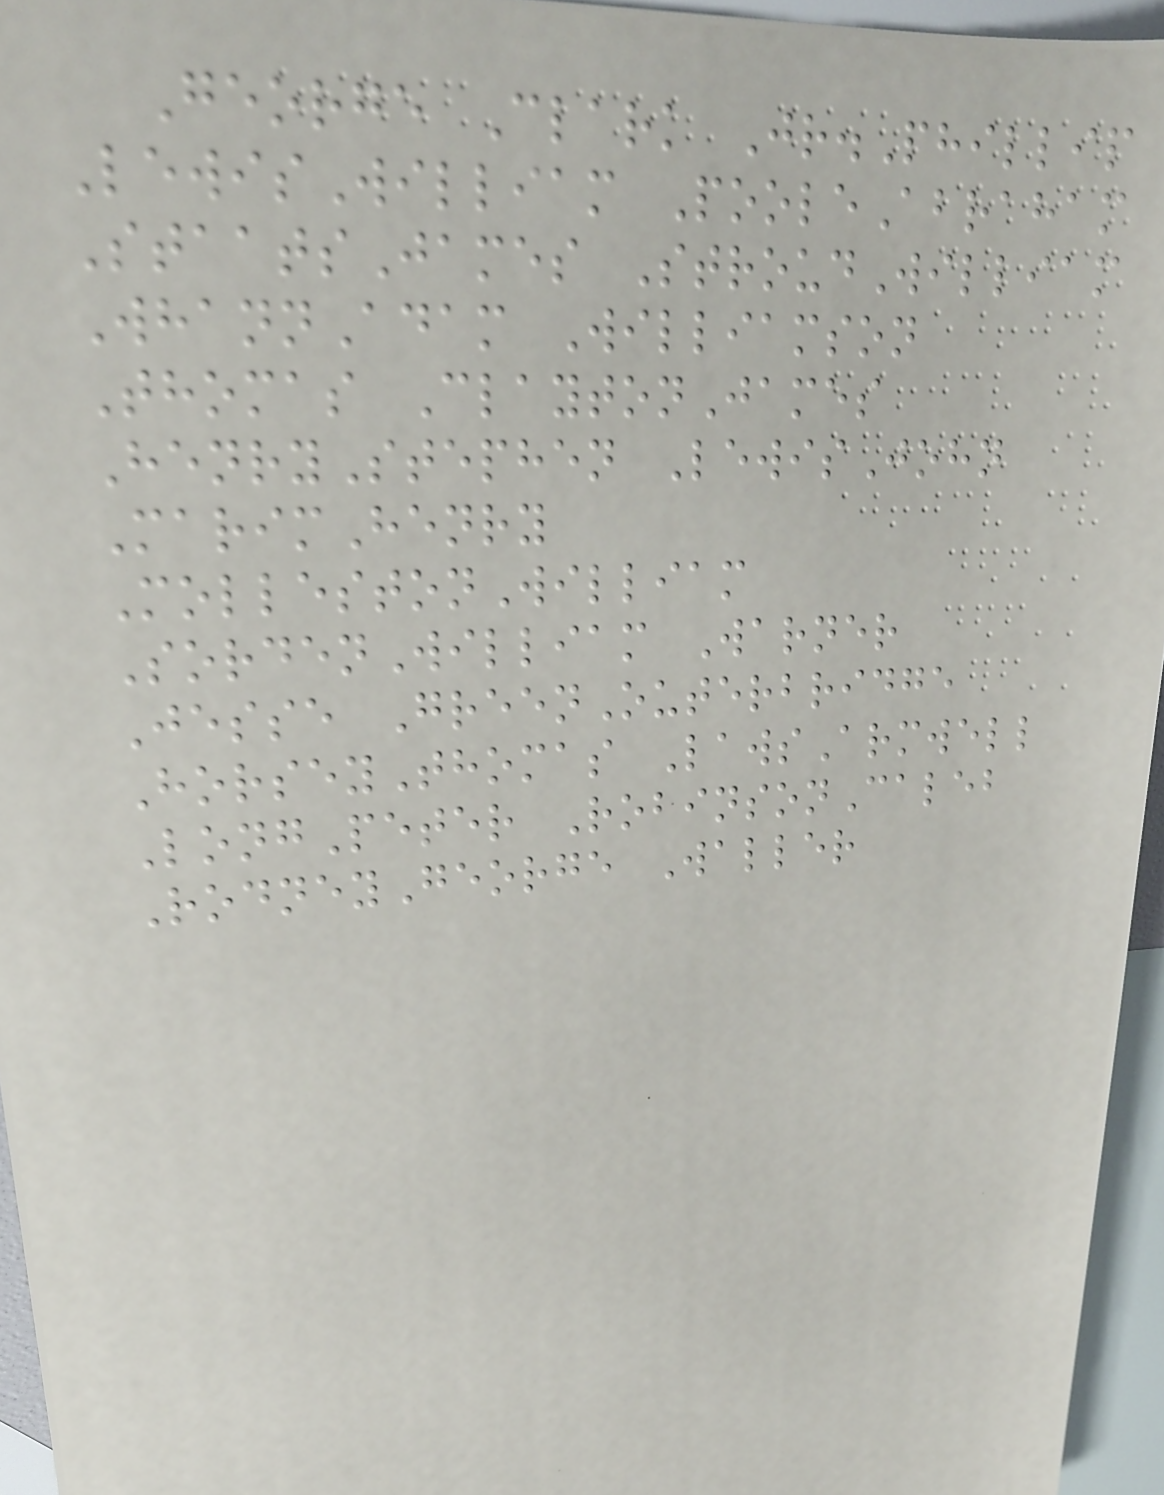George Clark Jr.Phillip
LewisWilliam PooleAbraham
StaatsJames StroudWilliam
WhannAdam Williamson
Thomas ClaytonJames
HenryStephen LewisJohn
MarimHenry
MollestonWilliam
SordenWilliam Warner
Jesse GreenOuterbridge
HorseyThomas LawsArmwell
LongPeter RobinsonCaleb
RodneyGeorge Waller
